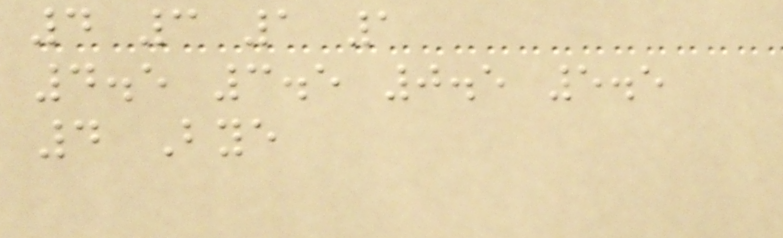4 3 1 1
4.5 3.5 0.5 5.5
4 Bye
